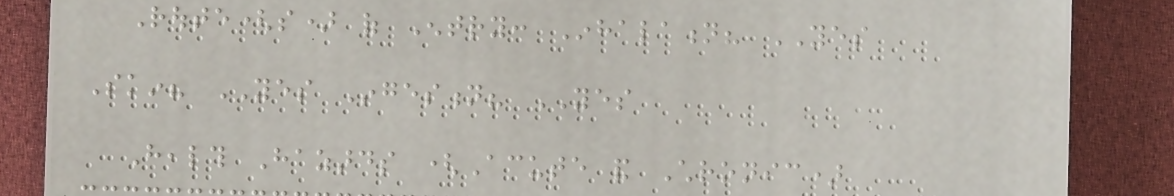Route(s) of Entry: Inhalation? YES
Skin? YES Ingestion? YES
Health Hazards (Acute and Chronic)
